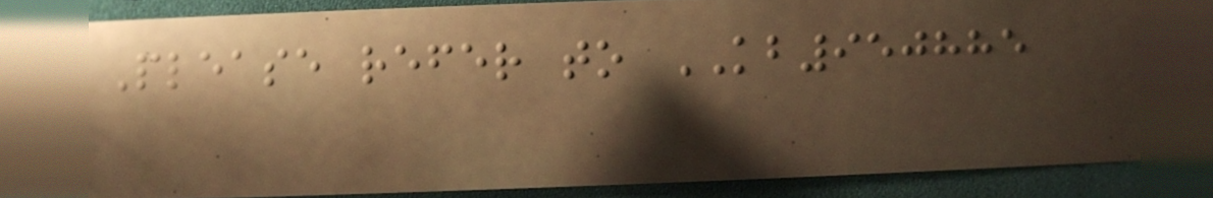Please refer to KB950885
